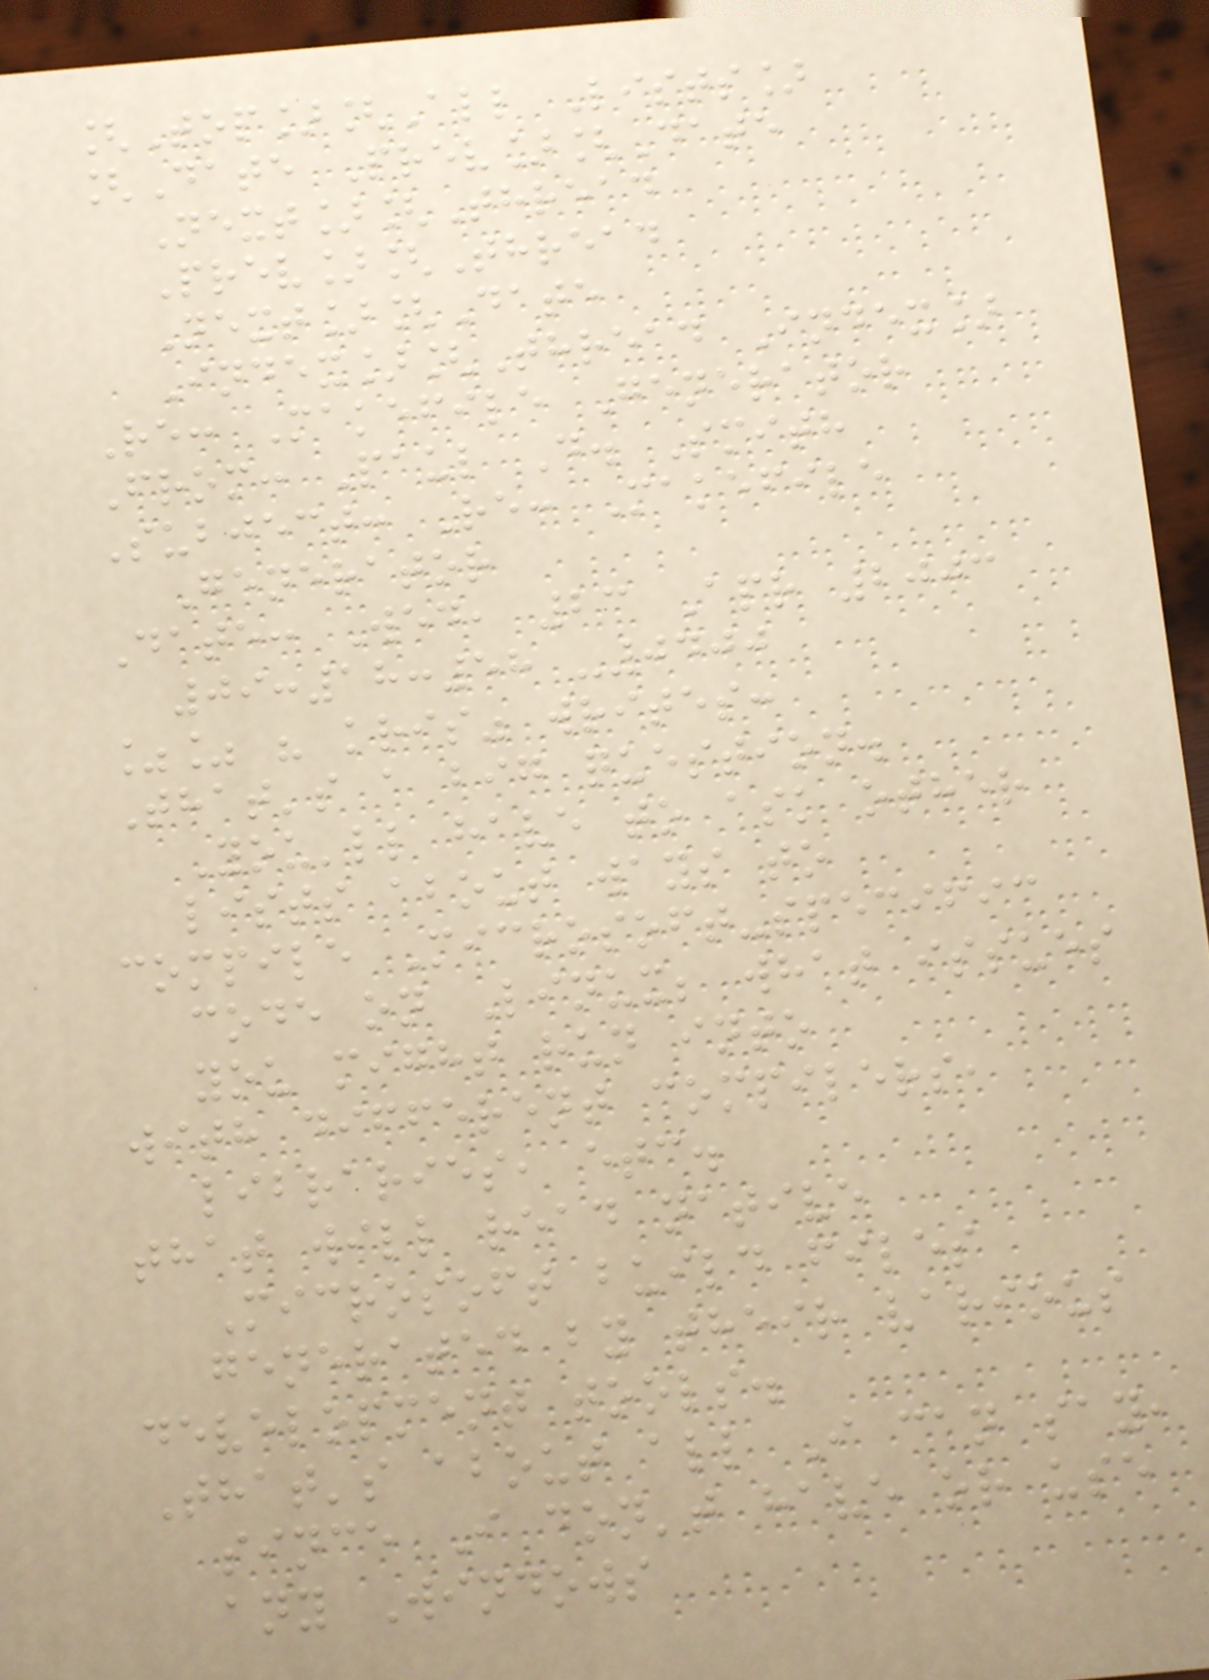[Top][All Lists]
[Date Prev][Date
Next][Thread
Prev][Thread
Next][Date
Index][Thread Index]
Re: Makefile Generator
From: Paul D. Smith
Subject: Re: Makefile
Generator
Date: Wed, 23 Apr 2003
09:18:58 -0400
%% " kris" writes:
That's a big question.
You'll have to ask other
lists about ways to
compile Microsoft-specific
code on Linux; what issues
you might run into
with different compilers,
libraries, etc.
that will read native
Microsoft build files
generated by their various
development tools.
That's about all I can say,
since I don't have or use
any Windows
